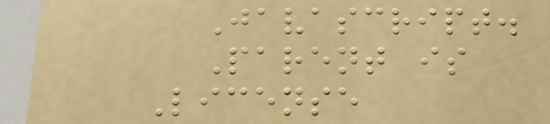Javascript.
Parent is
License
